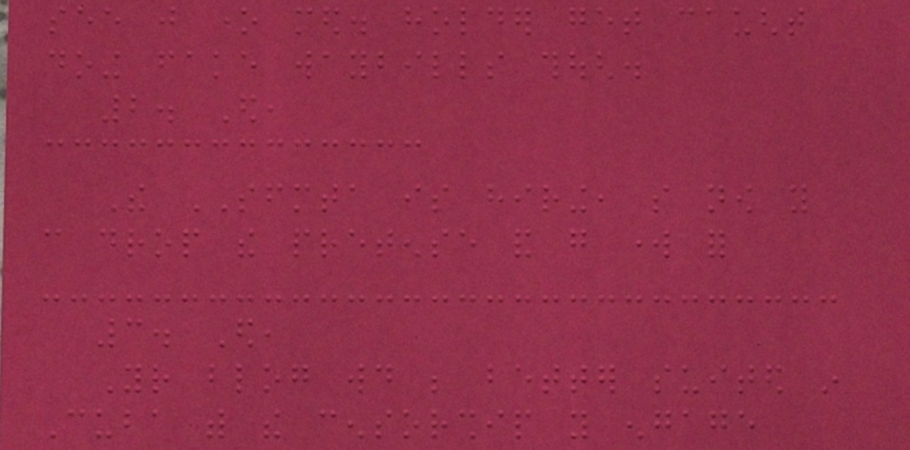see just one med. holder get caught
doing fake waybills though.
2. Ed,
The SFMTA is hiring, so now you
can drop the pretense and go work for
3. Ed,
Your blog would be better suited in
Cuba with the censorship you engage
